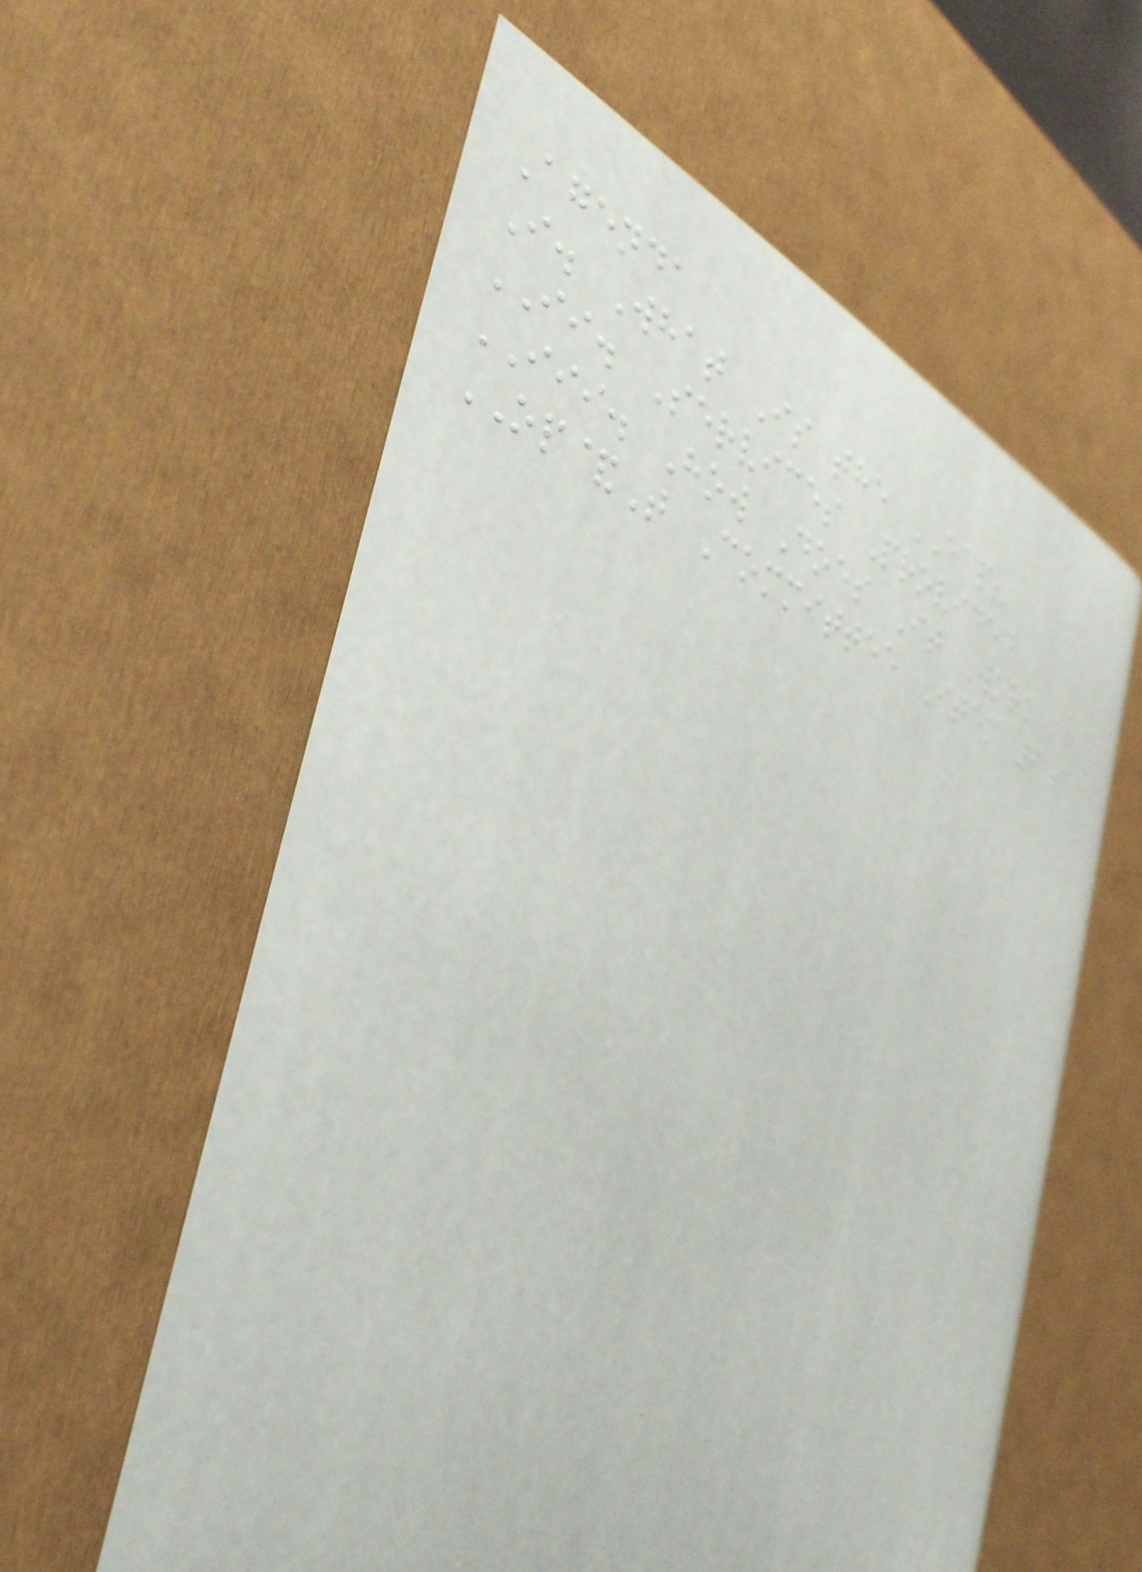Agenda
I. What Is the EAP?
II. Services Provided
III. How Does It Work
OP&T Committee Item 6a
